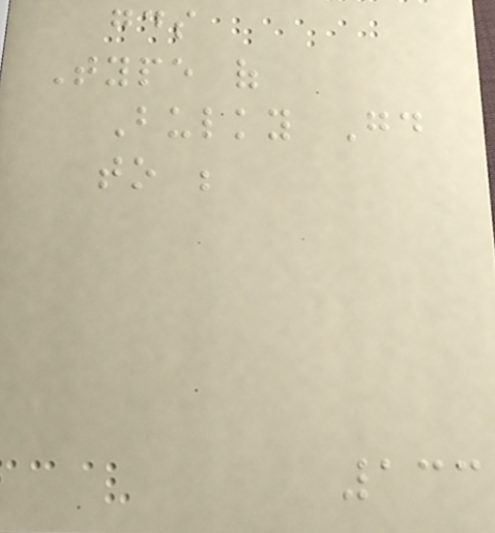goods
Type of
Bulky Good
to be
133
